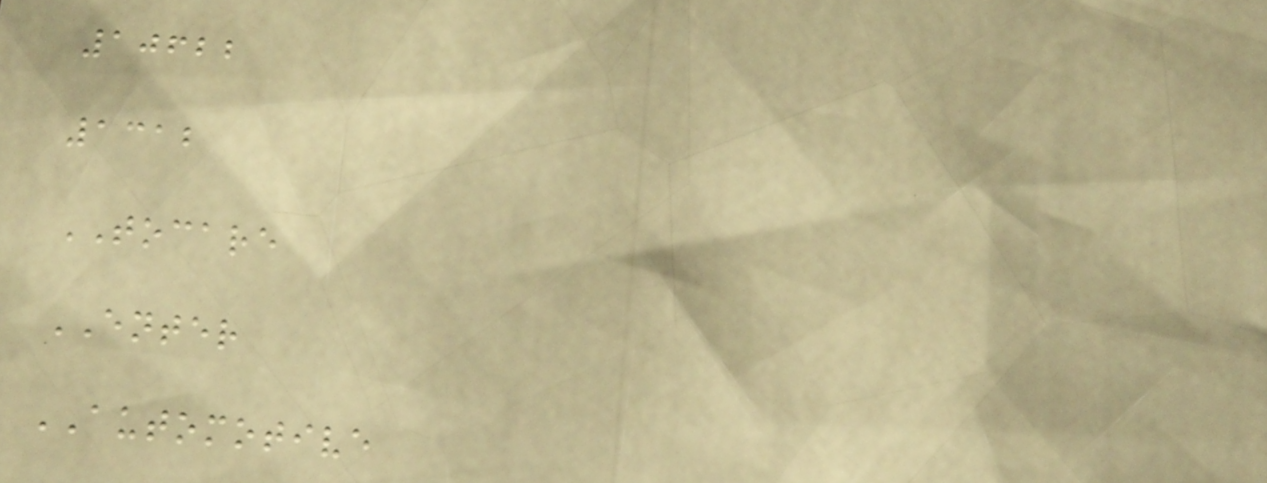10622
1312
TOCARE
ENTER
AUTOMOTIVE
